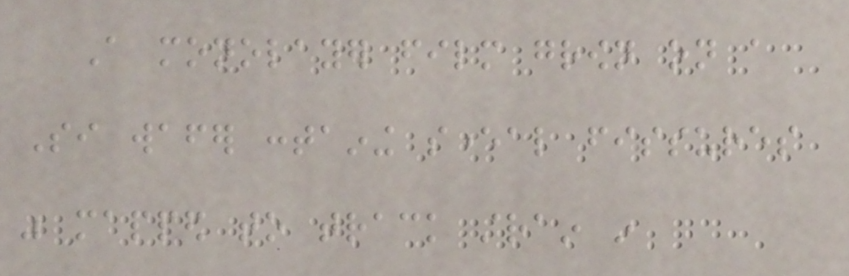A monolayer film grown on a
Si wafer containing several fissures
was mapped to track strain in
